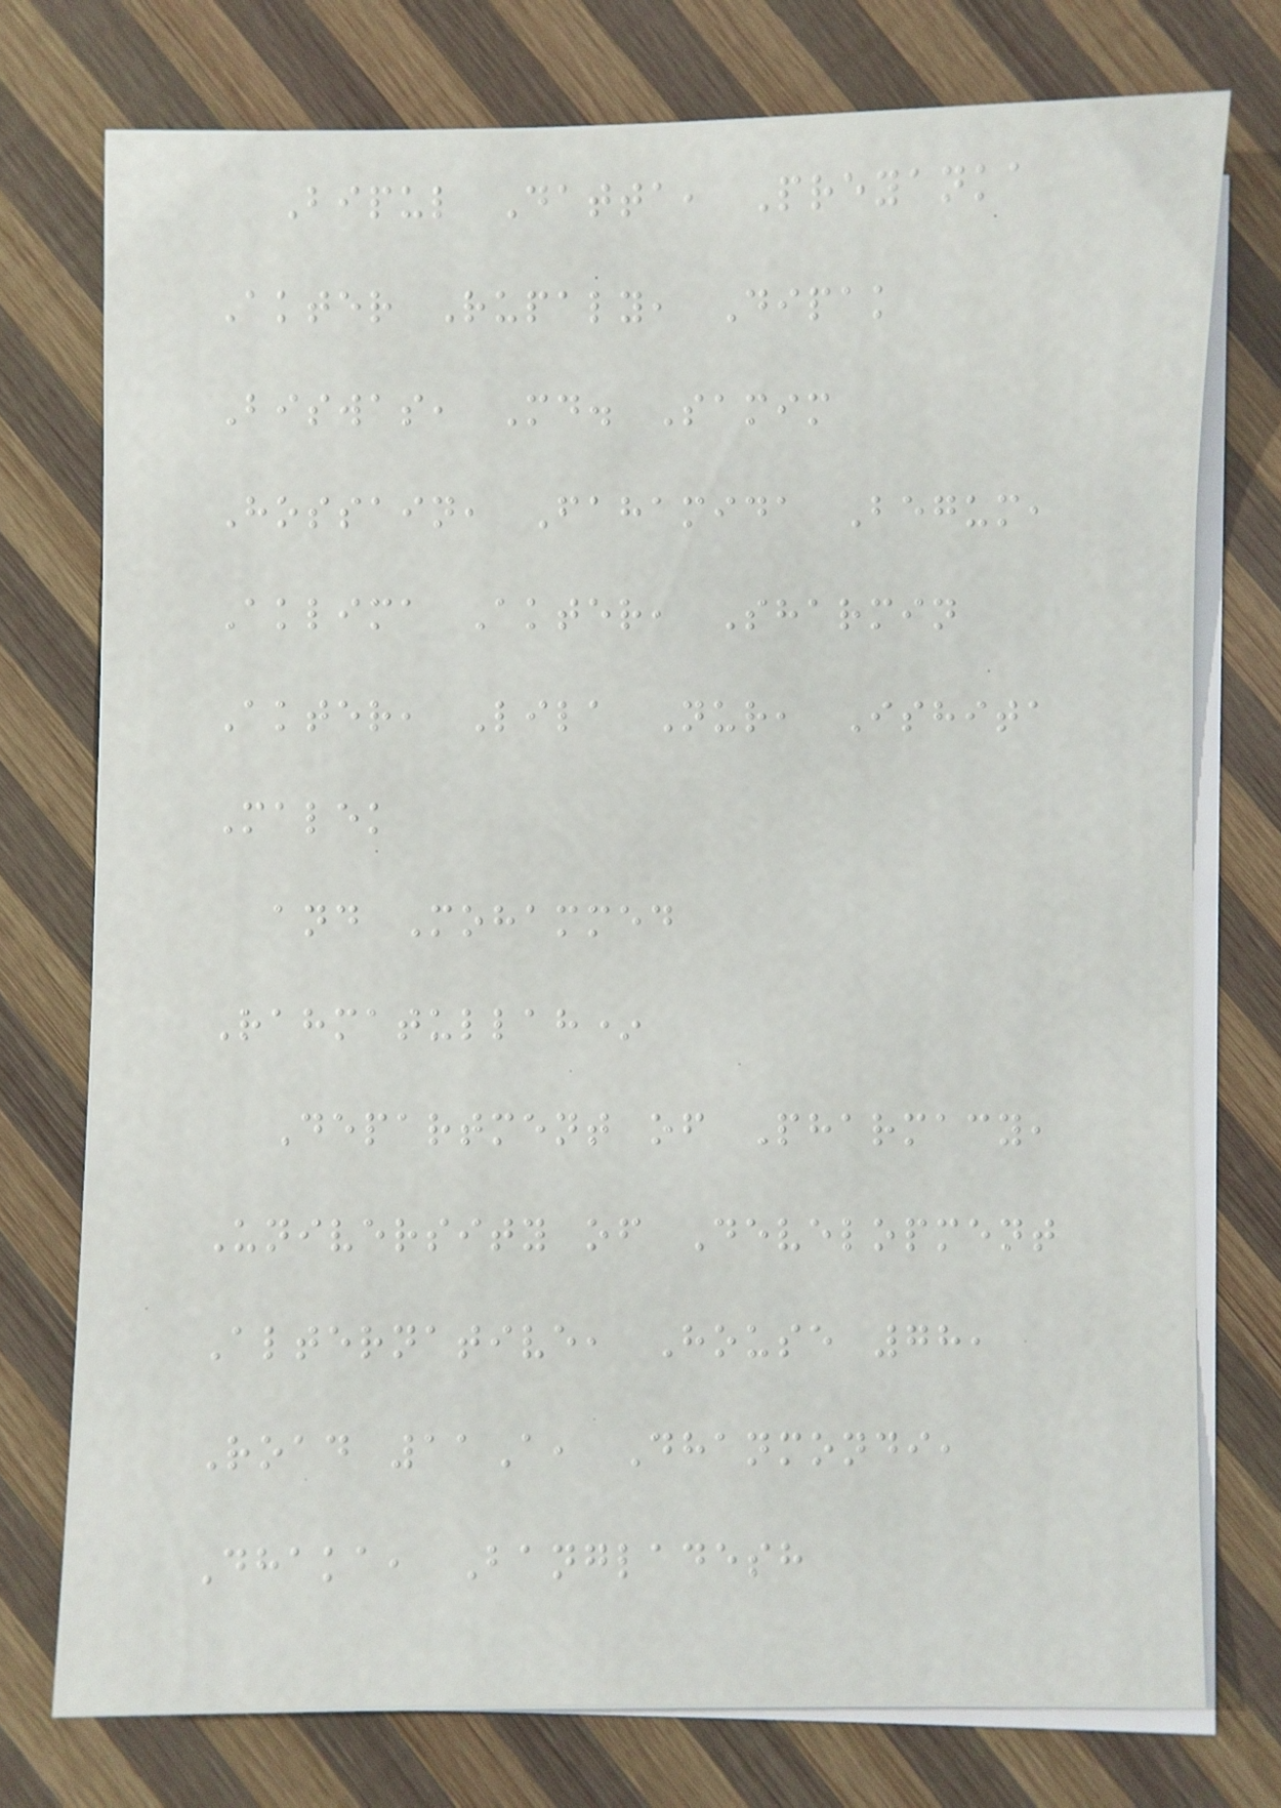Bipul Datta, Preyanka
Akter Rupaly, Dipak
Biswas, Md. Samim
Hossain, Fahamida Begum,
Aklima Akter, Sharmin
Akter, Lila Nur, Ishita
Malek
and Mohammed
Rahmatullah*
Department of Pharmacy,
University of Development
Alternative, House 78,
Road 11A, Dhanmondi,
Dhaka, Bangladesh
